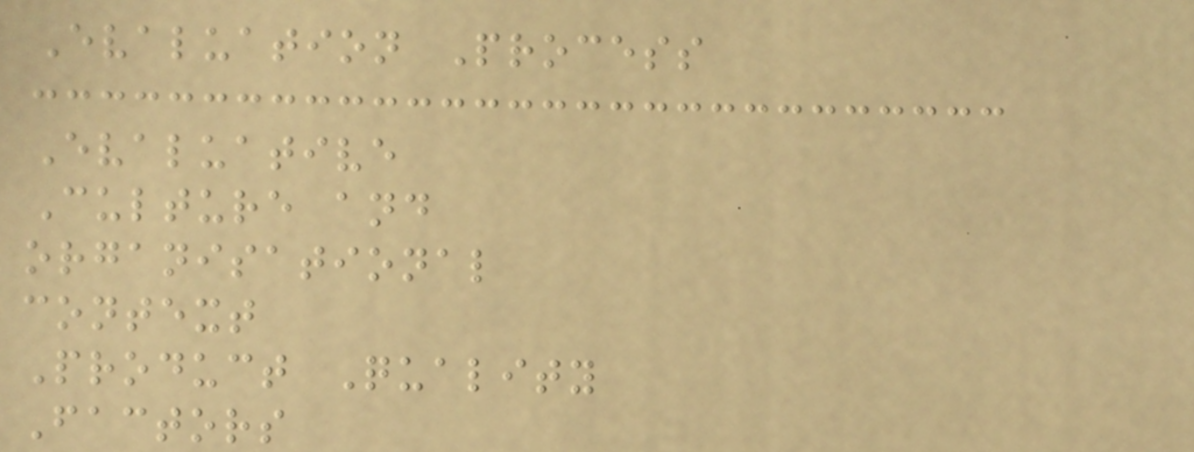Evaluation Process
Evaluative
Culture and
organisational
context
Product Quality
Factors
